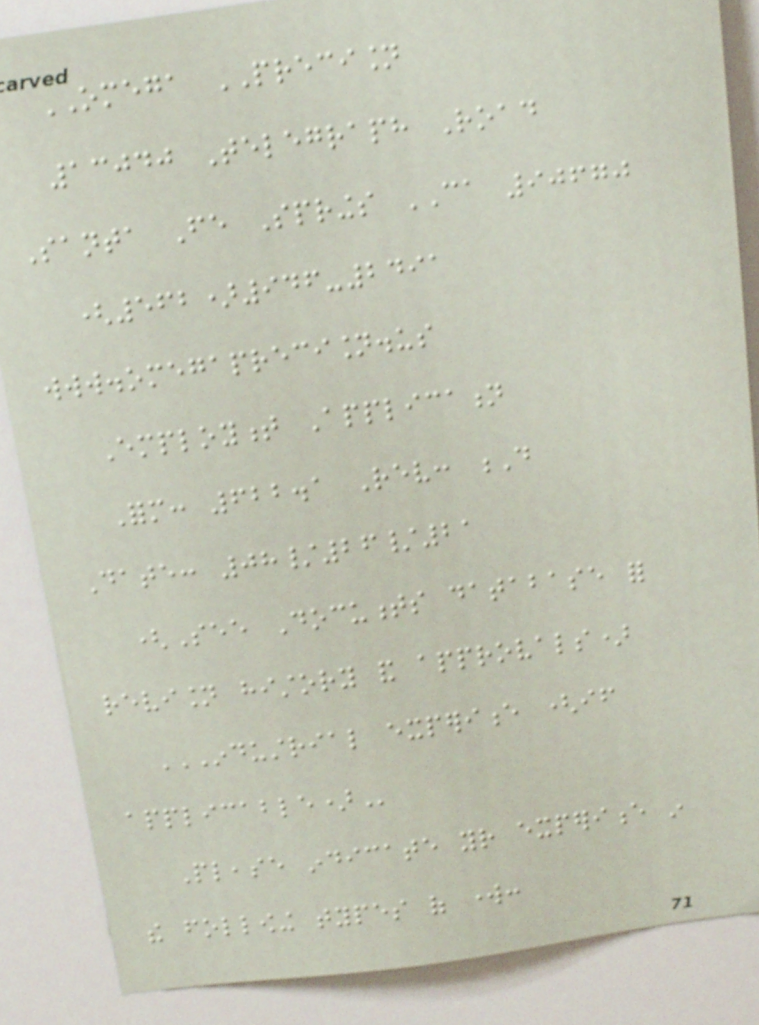OMEGA PRECISION
13040 Telegraph Road
Santa Fe Springs CA 90670
(562)946-2491
www.omegaprecision.us
Employment Application
Form: 622.1 Rev: D
Date: 08/26/21
(See Documents database for
revision history and approvals)
INDUSTRIAL EXPERIENCE (IF
APPLICABLE)
Please indicate your experience in
the following types of work:
